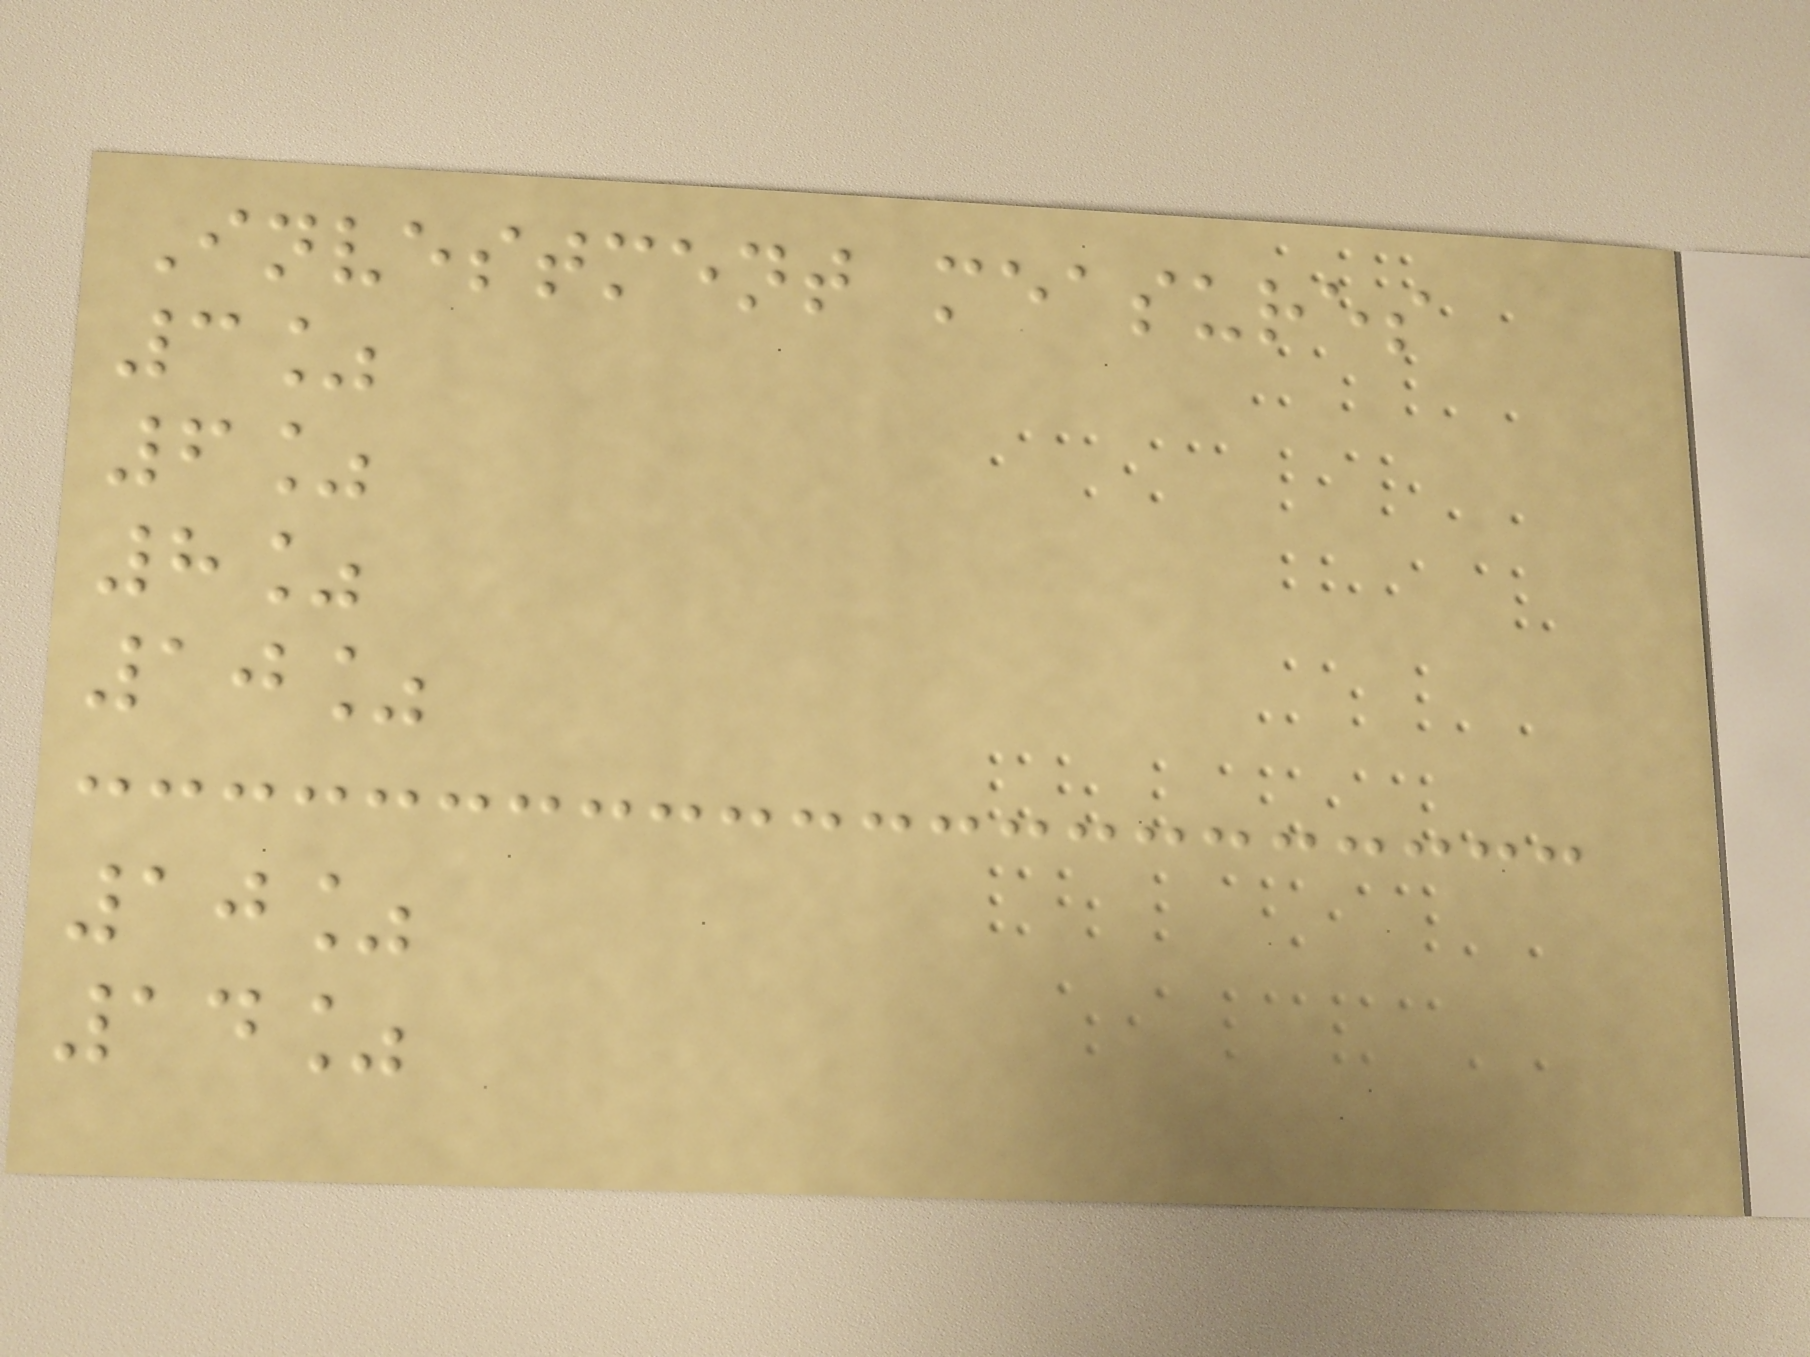Investment measures
3%
6%
8%
10%
10%
14%
